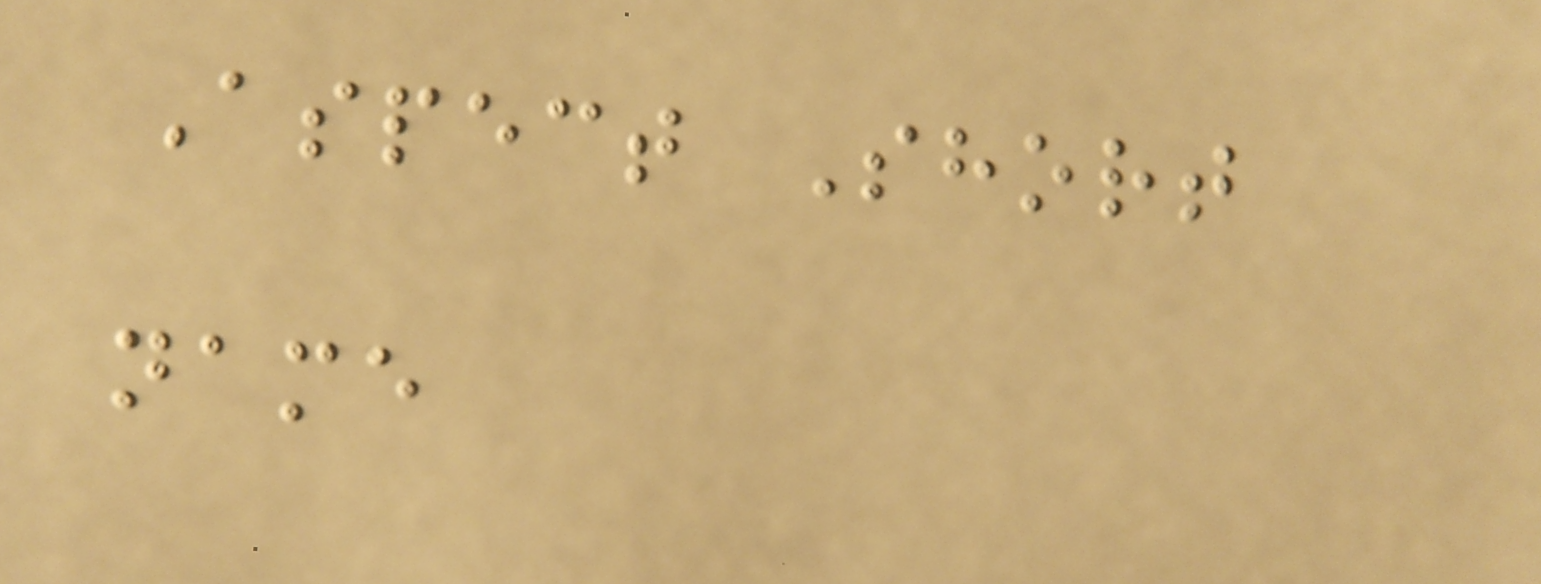Aspect Short
name
